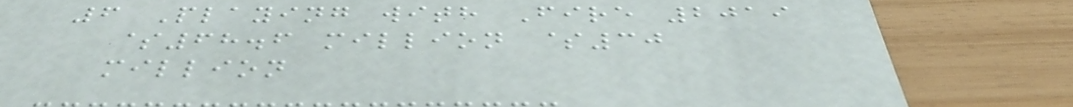6 Playing with Fire 2019
$68.6 million $30
million
